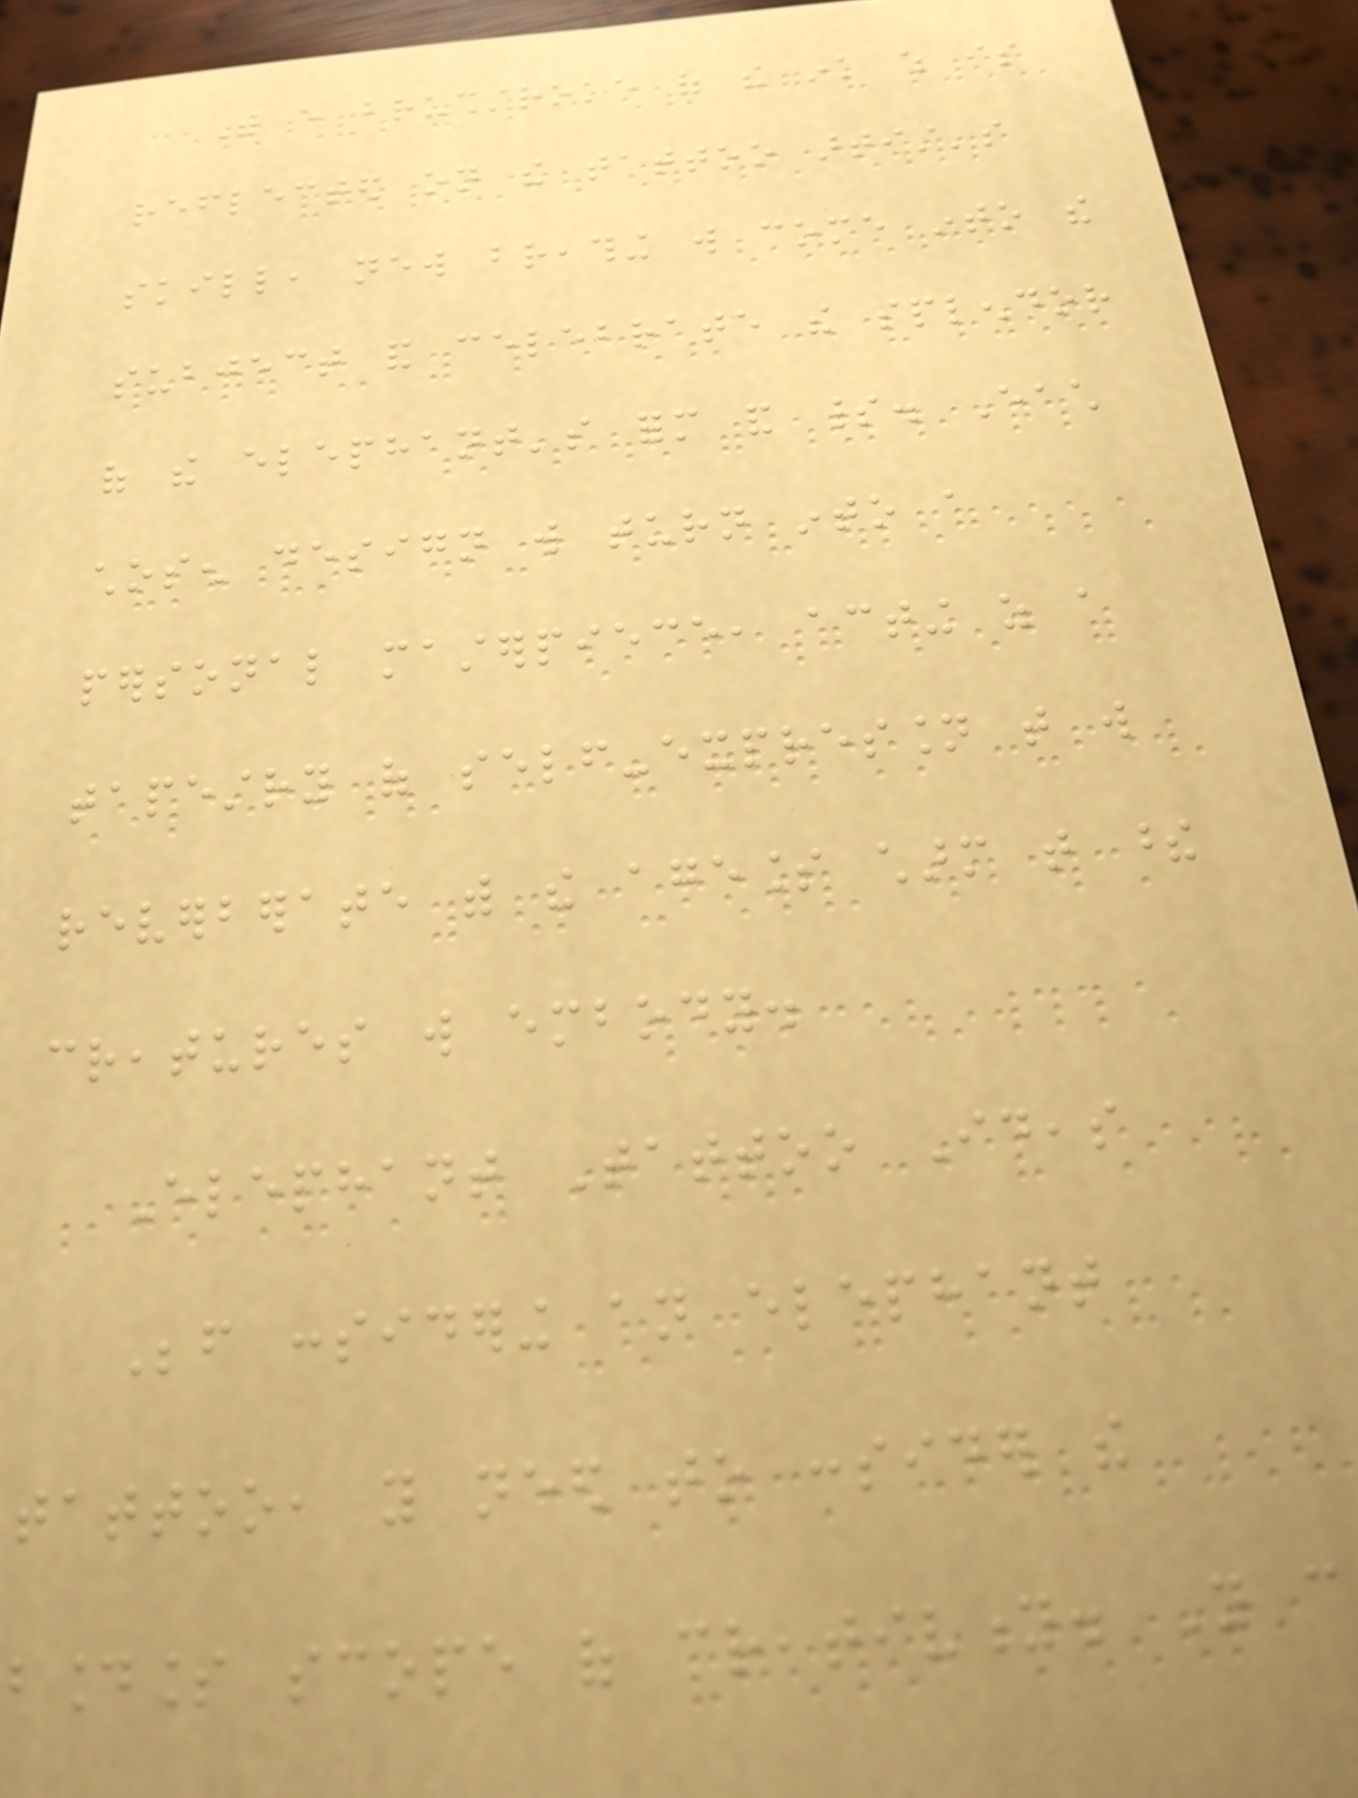With every brushstroke of the ink which is
reflected on the tattoo artist's
skill, new breathing will come into the
subject and celebrate the splendor
of the elephant's form and spirit. Each
chosen design will turn into a
personal masterpiece, acting as a
tapestry of self-expression that will
reverberate with the ageless charm that these
creatures will embody.
Elephant Tattoo Ideas
Before considering an elephant
tattoo, you need to consider the
boundless scope of creativity. You can
